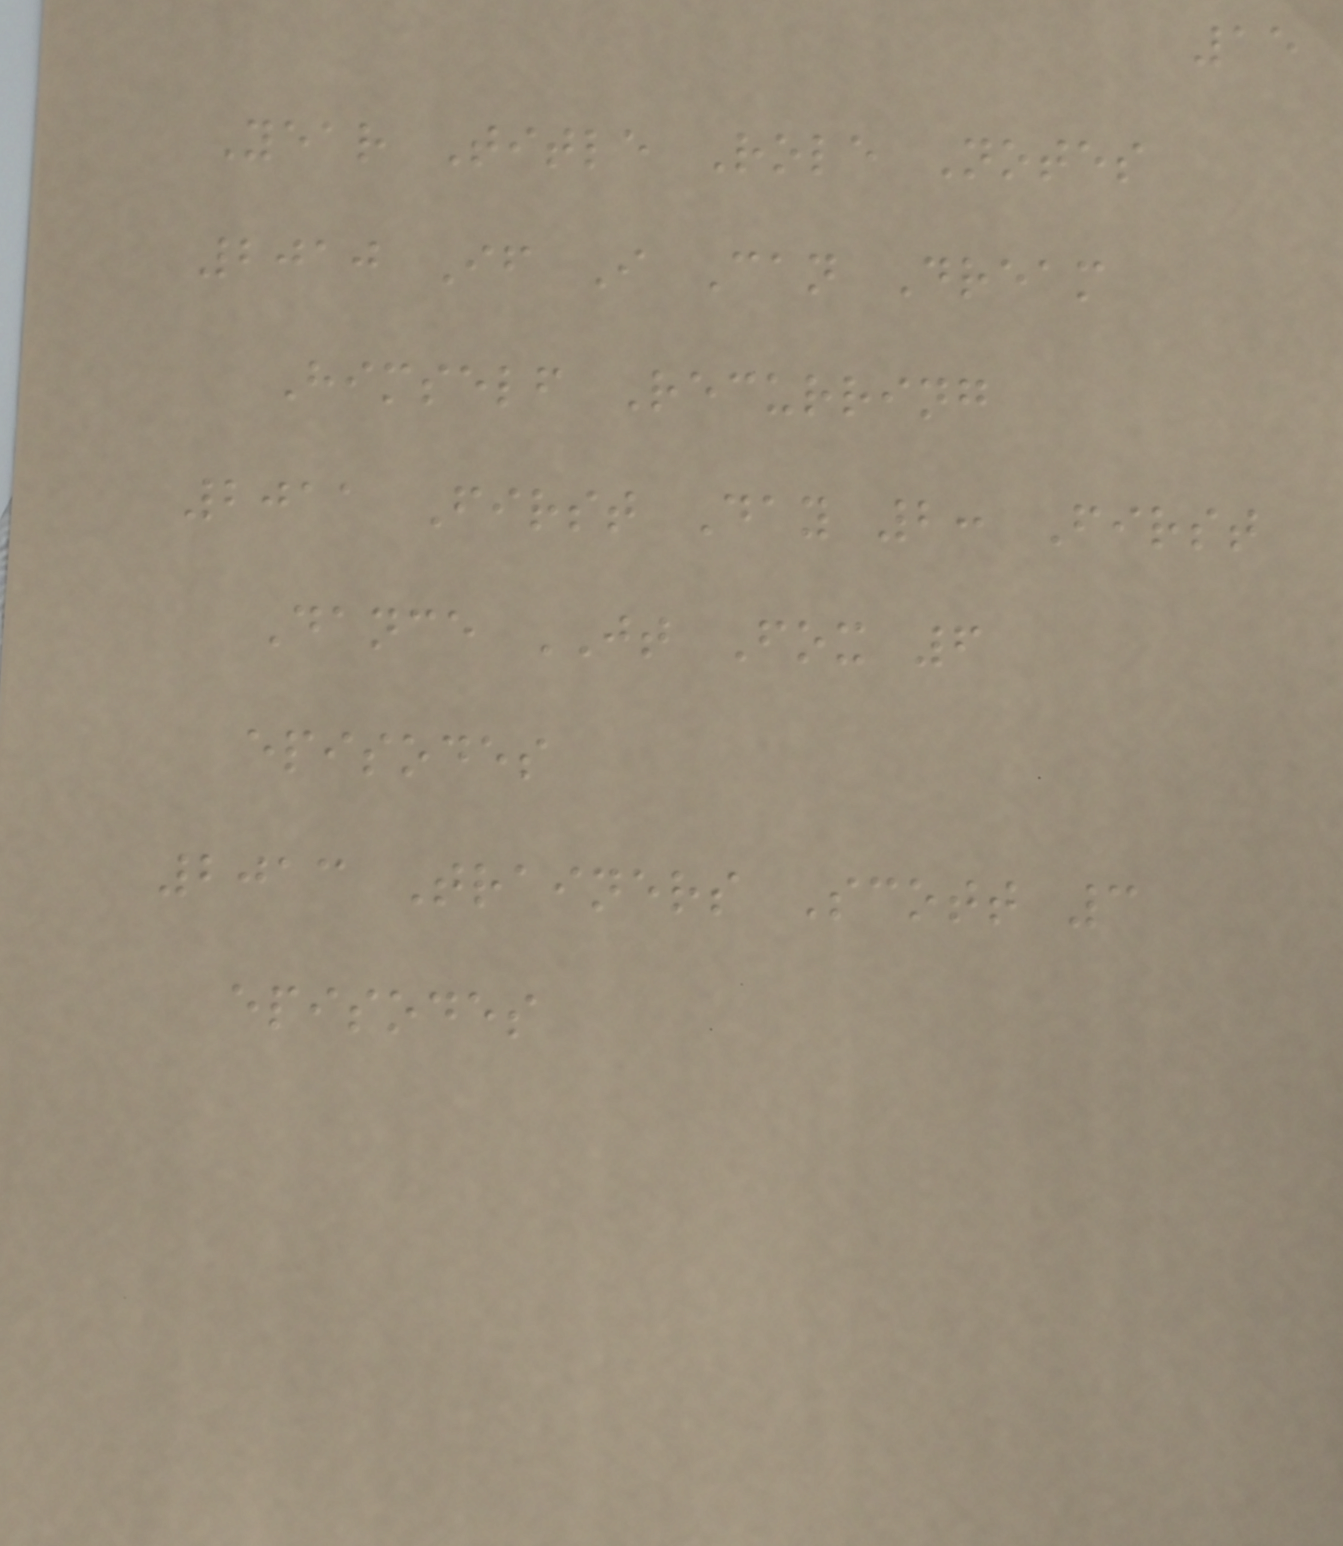15
Year Title Role Notes
2010 If I Can Dream
Himself Recurring
2011 First Day 2: First
Dance JT Fox 6
episodes
2013 Trainers Scott 3
episodes
